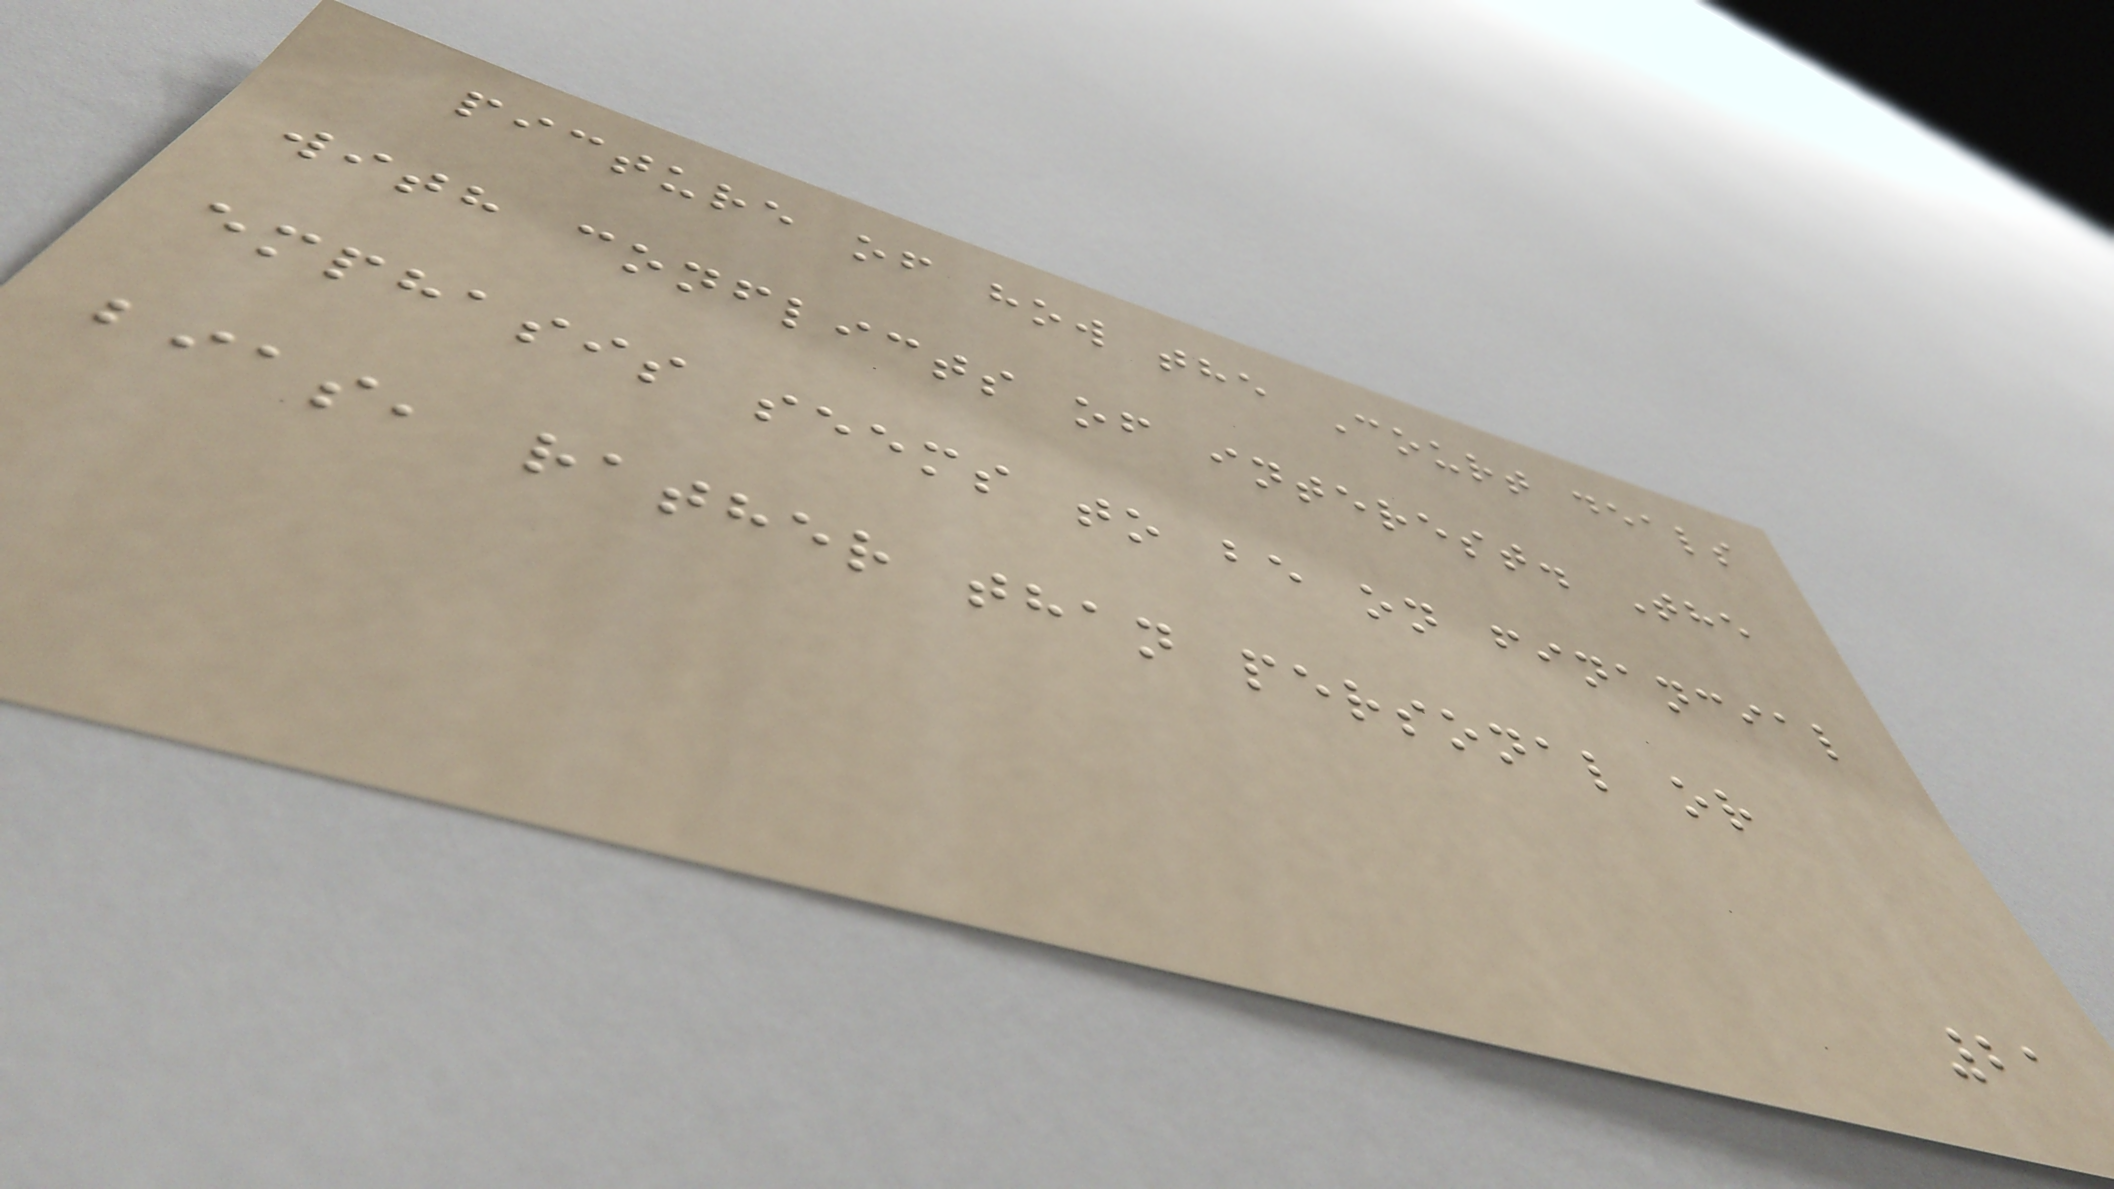picture of how the Court deals
with conflicts of interest. The
emphasis seems to be on financial
bias, rather than personal or
21
